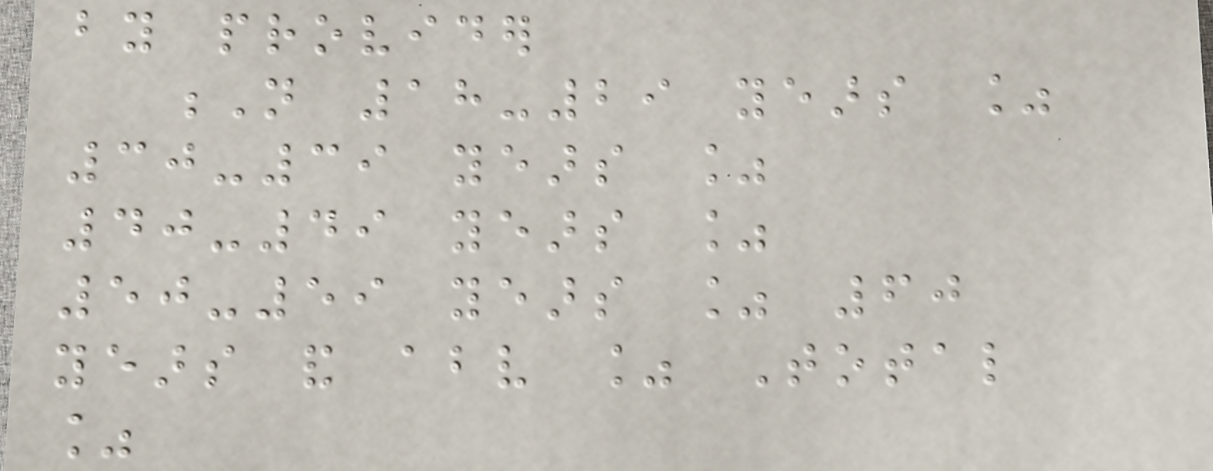by provider
N 18-29 years %
30-39 years %
40-49 years %
50-59 years % 60
years and above % Total
%
